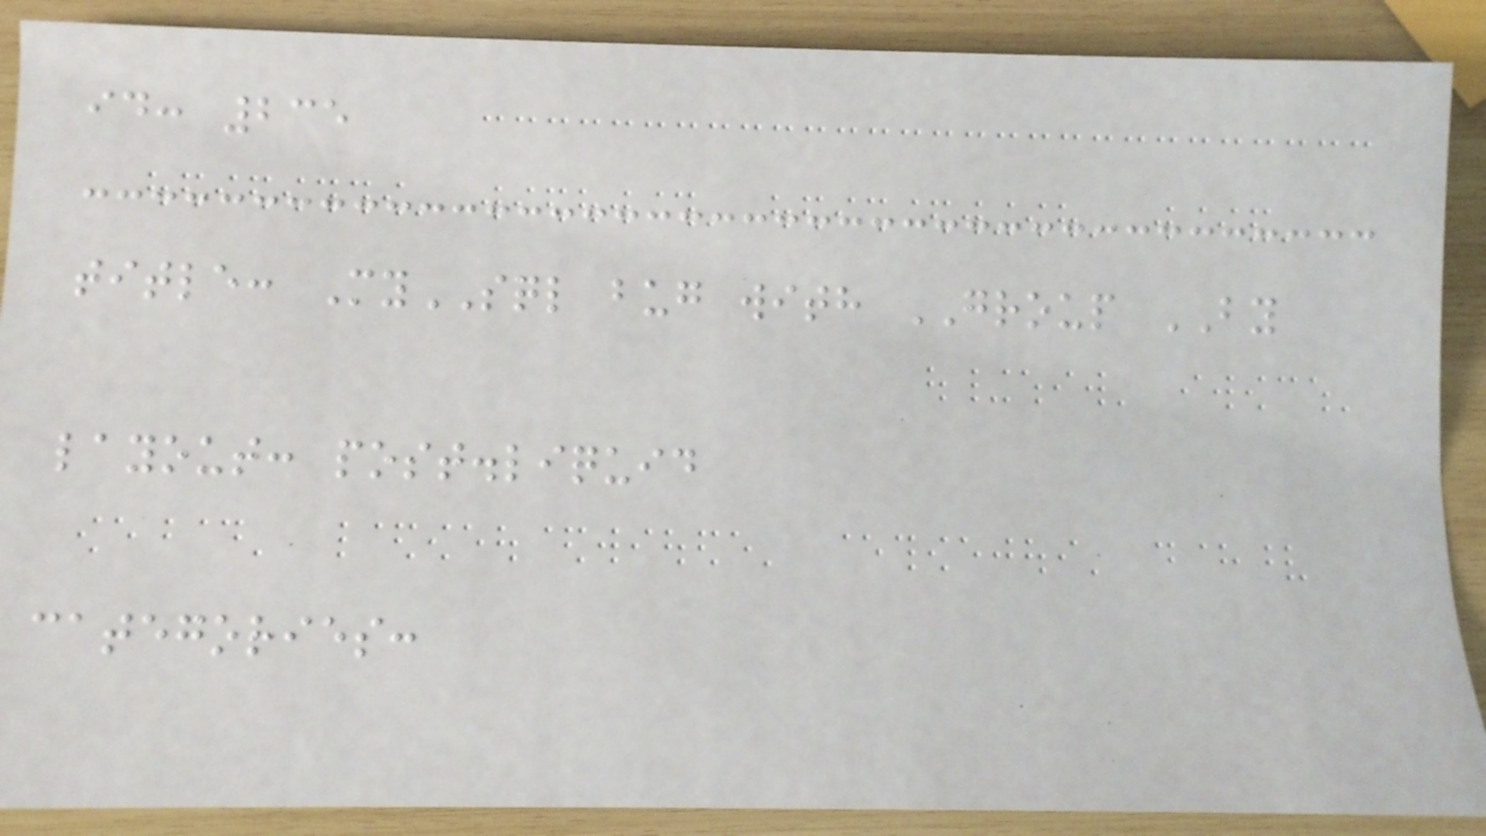id: 235
title: MySQL bug with GROUP BY
layout: post.liquid
categories:
